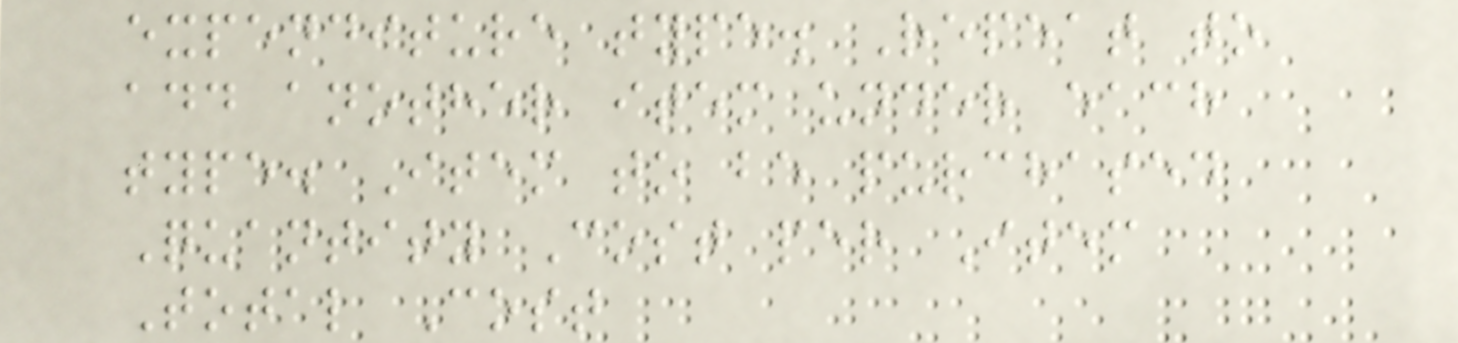expenditure type. Repeat to
add another item under each
type. Item to be purchased
Quantity Cost per Item
Total Cost
